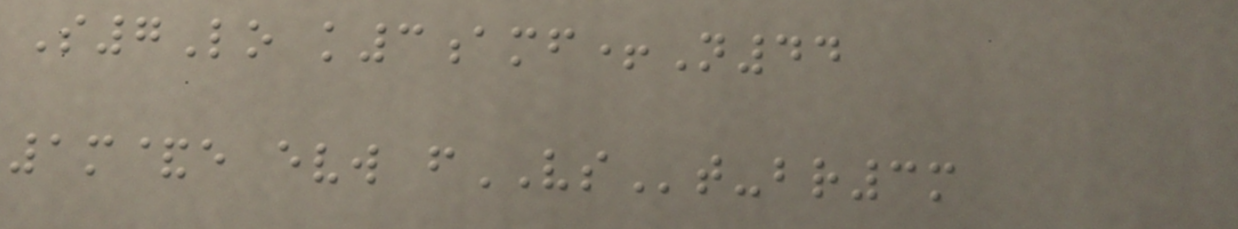S7Lo k3amf+N44
1m&e evw fVSt-br3m
